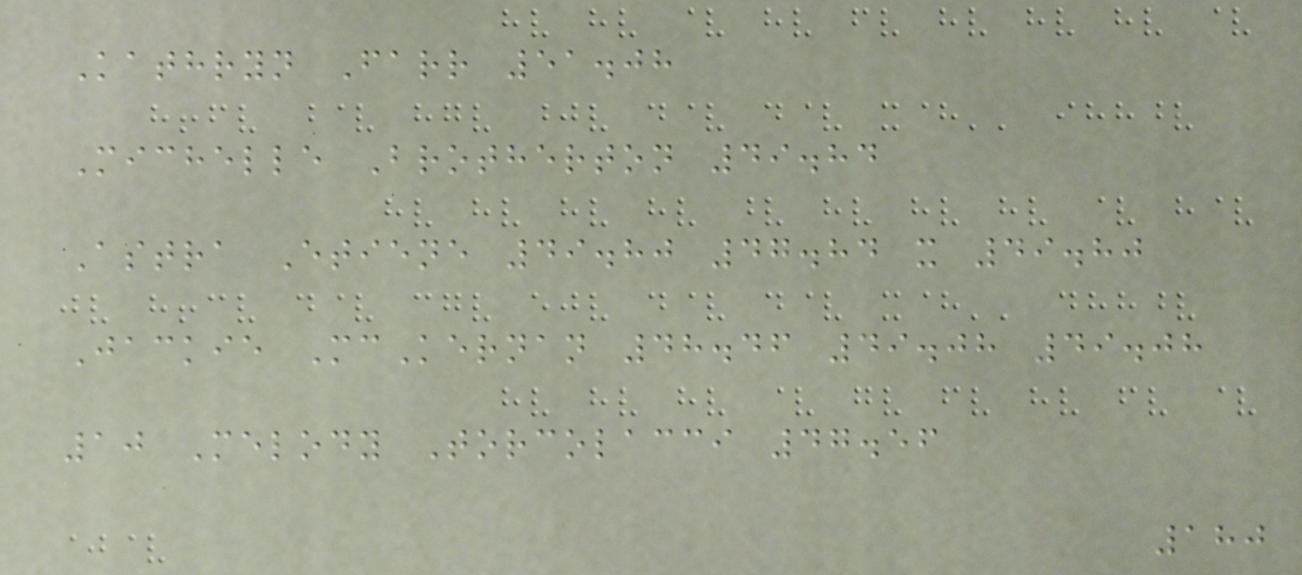Kathryn Farr 51.08
Michelle Brotherton 49.84
Astra Etiene 49.80 47.84 x 49.80
Jackie McKernan 48.46 49.08 49.08
10 Melody Torcolacci 47.56
180
